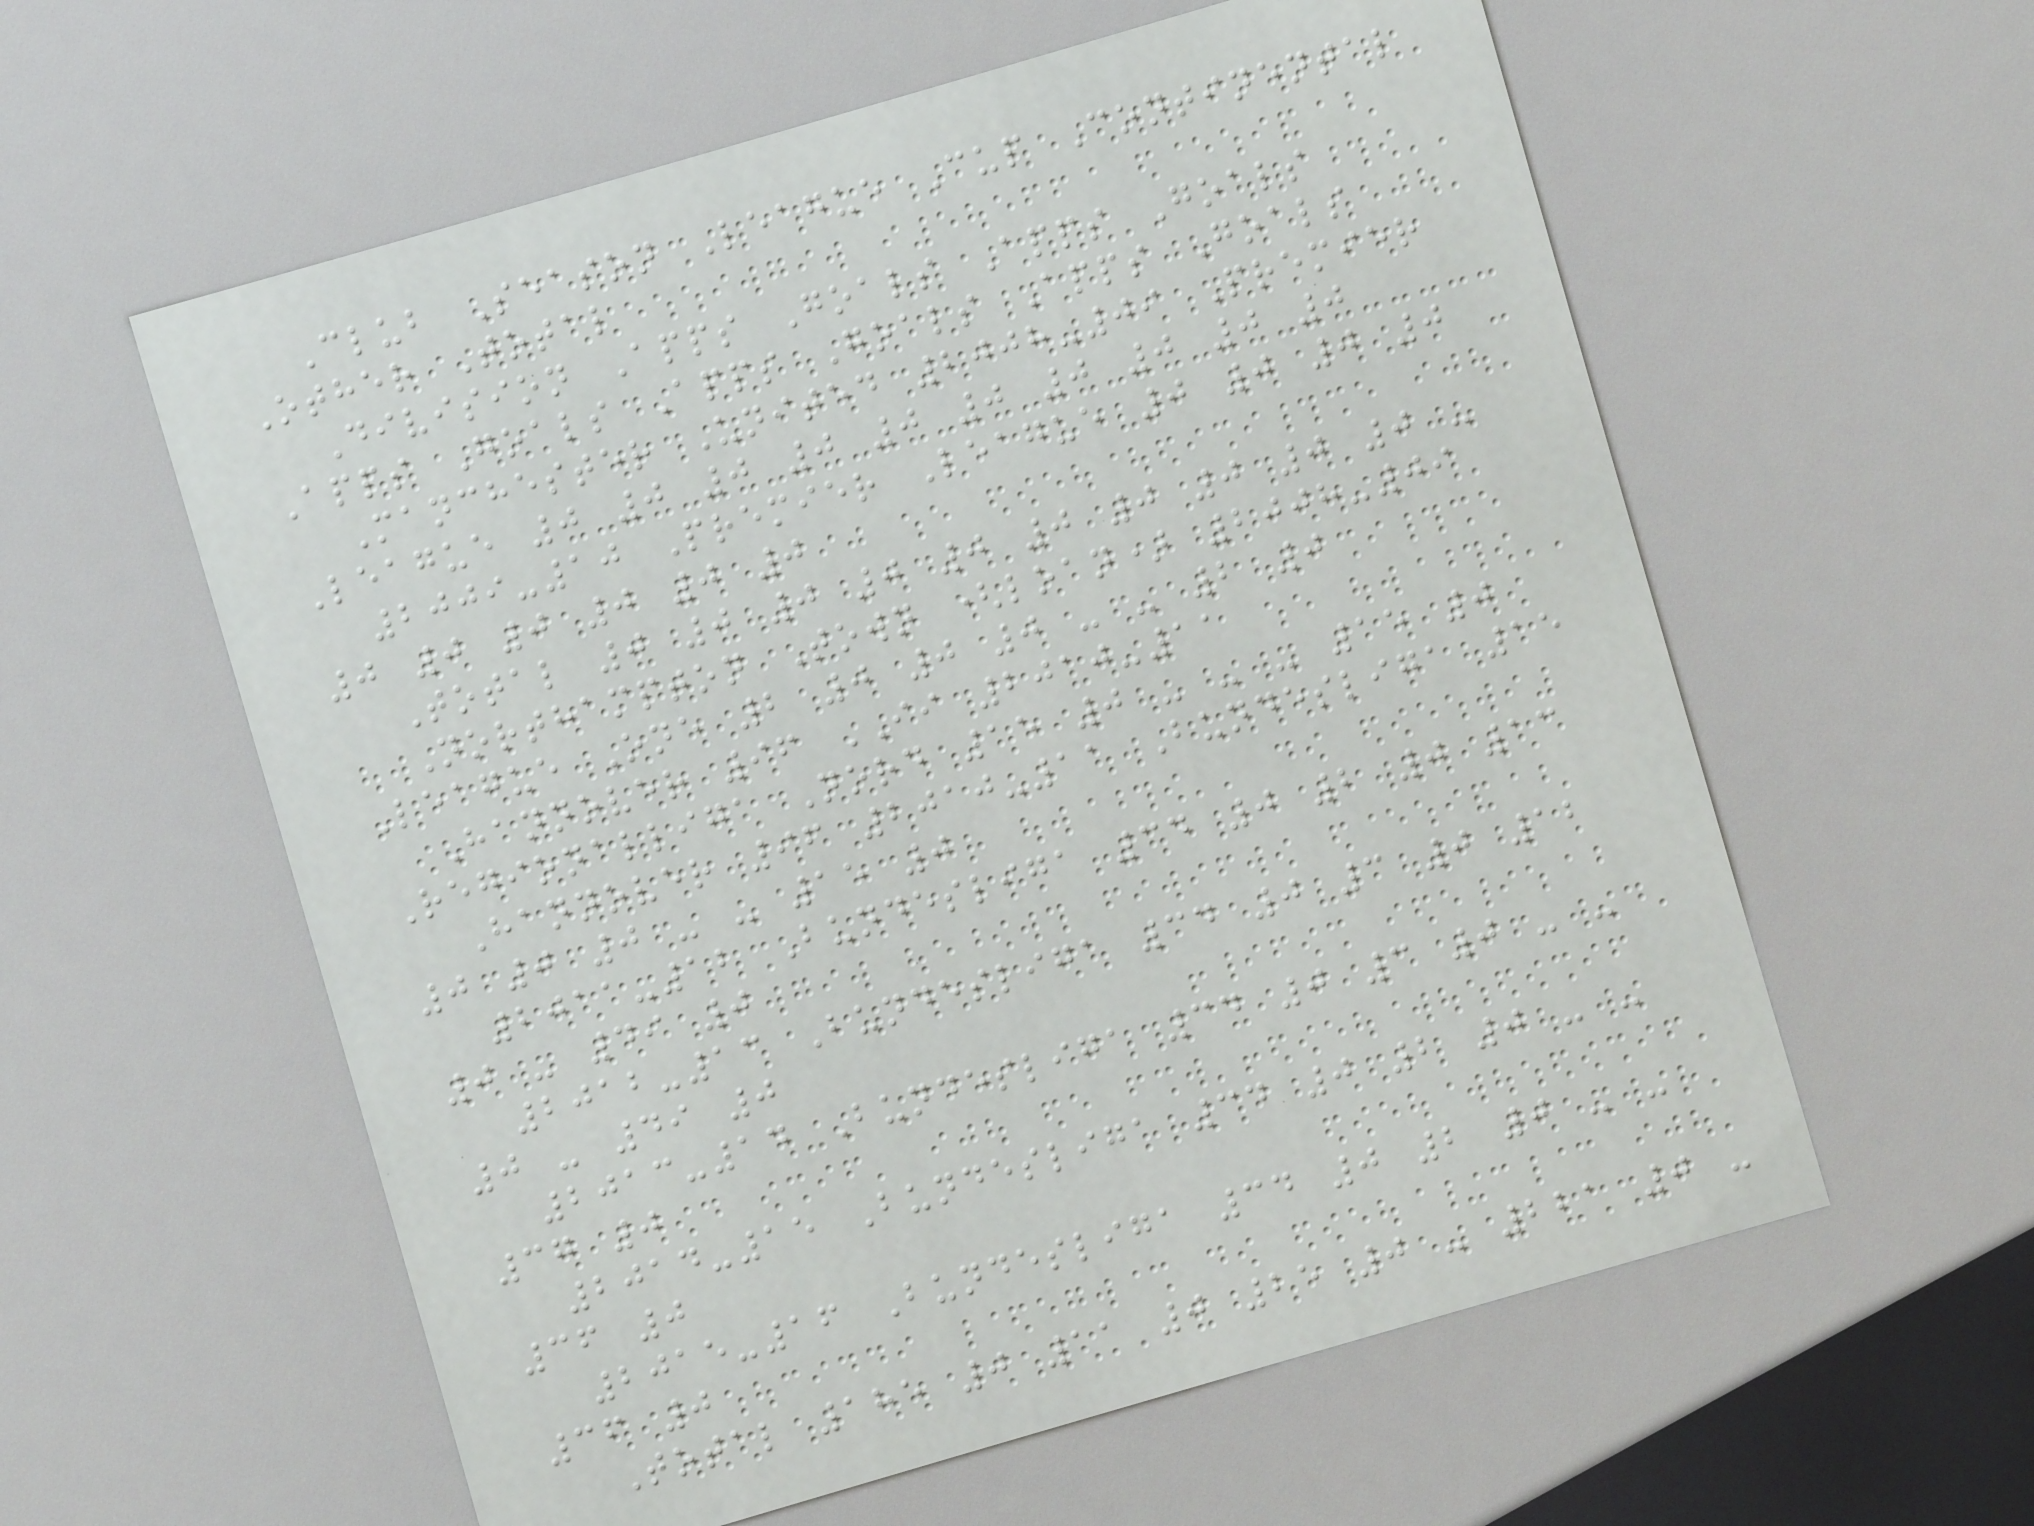Club Season League Cup Continental
Other Total
Division Apps Goals Apps Goals
Apps Goals Apps Goals Apps Goals
Manchester United 2008-09 Premier
League 0 0 0 0 0 0 0 0 0 0
2009-10 Premier League 0 0 0 0
0 0 0 0 0 0
Total 0 0 0 0 0 0 0 0 0 0 -
Northampton Town (loan) 2008-09
League One 2 0 0 0 - - 2 0
Hannover 96 II 2010-11
Regionalliga Nord 15 0 - - - 15 0
Hannover 96 2010-11 Bundesliga 15
0 0 0 - - 15 0
2011-12 Bundesliga 34 0 2 0 13
0 - 49 0
2012-13 Bundesliga 34 0 3 0 12
0 - 49 0
2013-14 Bundesliga 34 0 3 0 - -
37 0
2014-15 Bundesliga 34 0 2 0 - -
36 0
2015-16 Bundesliga 34 0 2 0 - -
36 0
Total 185 0 11 0 25 0 - 221 0 -
